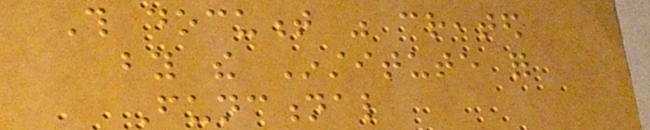This document was created
by the Institute for
Functional
